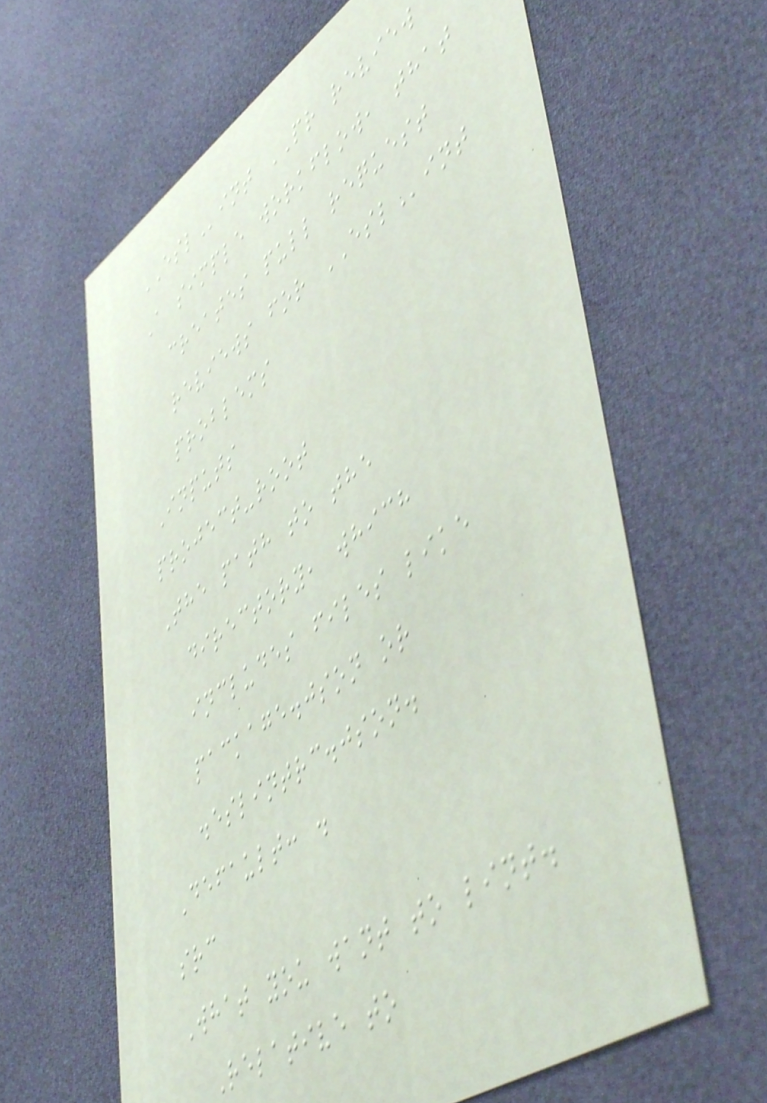ESLint PR review
A simple workflow, that
creates pull request
reviews for ESLint
problems
Inputs
project-root
The path to the
directory, which
includes files like
package.json or
.eslintrc.json.
Default: .
src
What you want to lint.
Relative to
